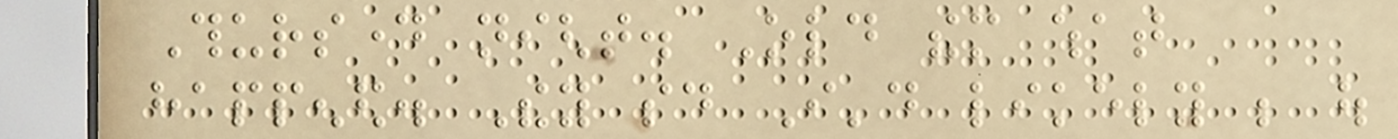Thursday night. Old them what
happened. They said I'd likely be out
